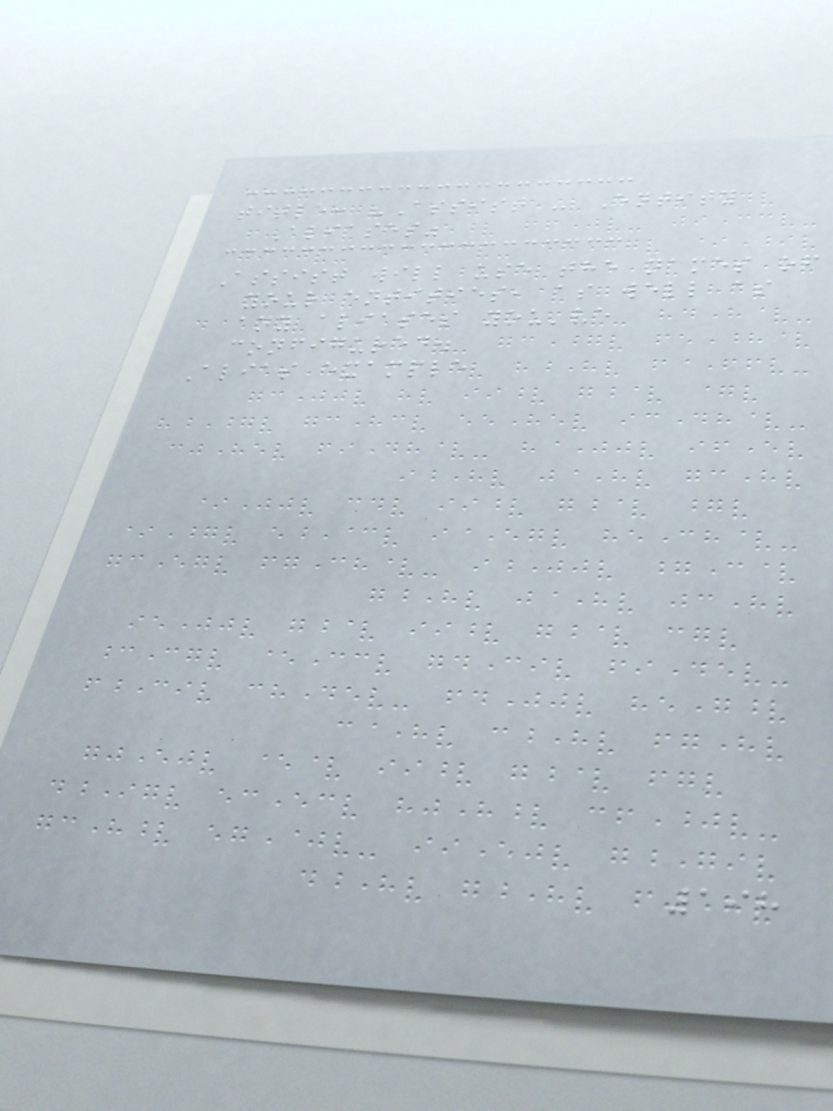title: "Assist - Entity
Aliases"
Assist will use the names of
your entities, as well as
any aliases you've
configured.
Alias example
198
